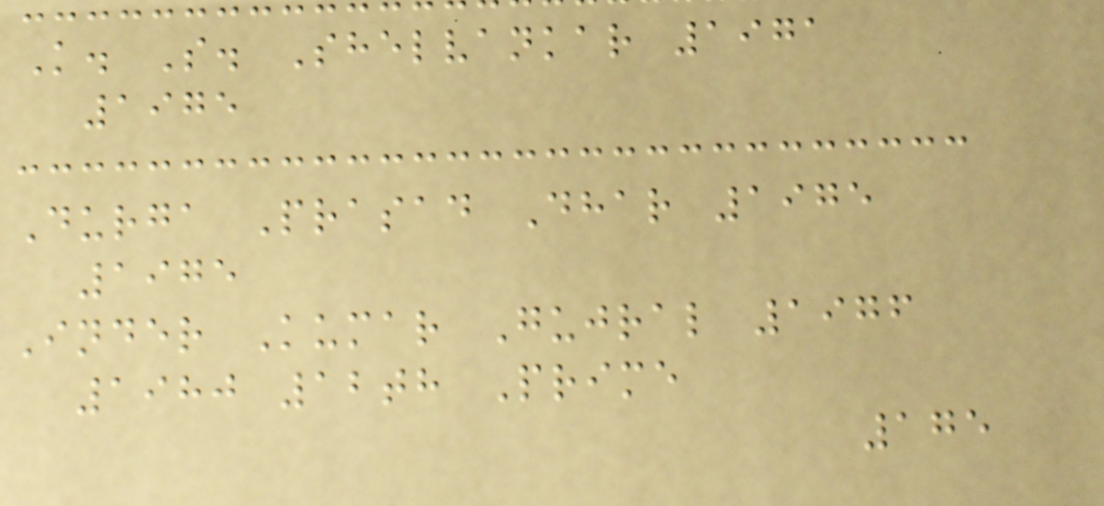K. S. Shelvankar 1971
1975
Durga Prasad Dhar 1975
1975
Inder Kumar Gujral 1976
1980 12th Prime
175
